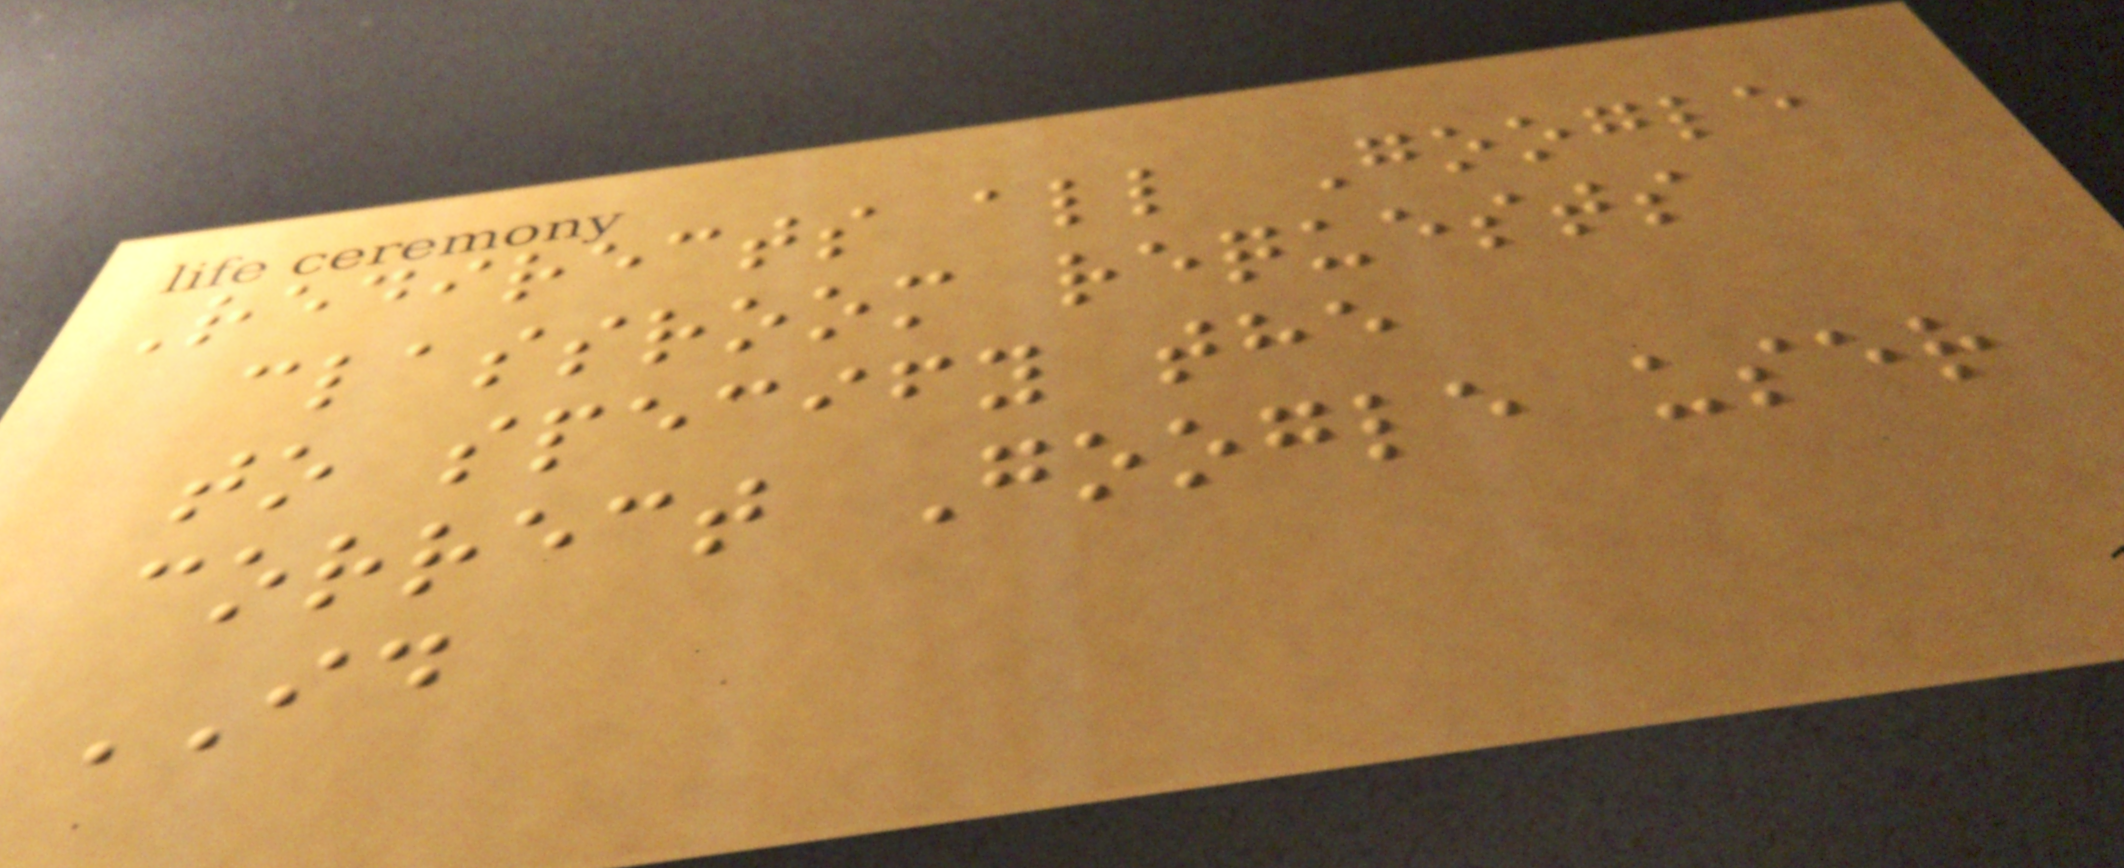Redirects all Google
classroom requests
to specify the
correct Google user
ID
